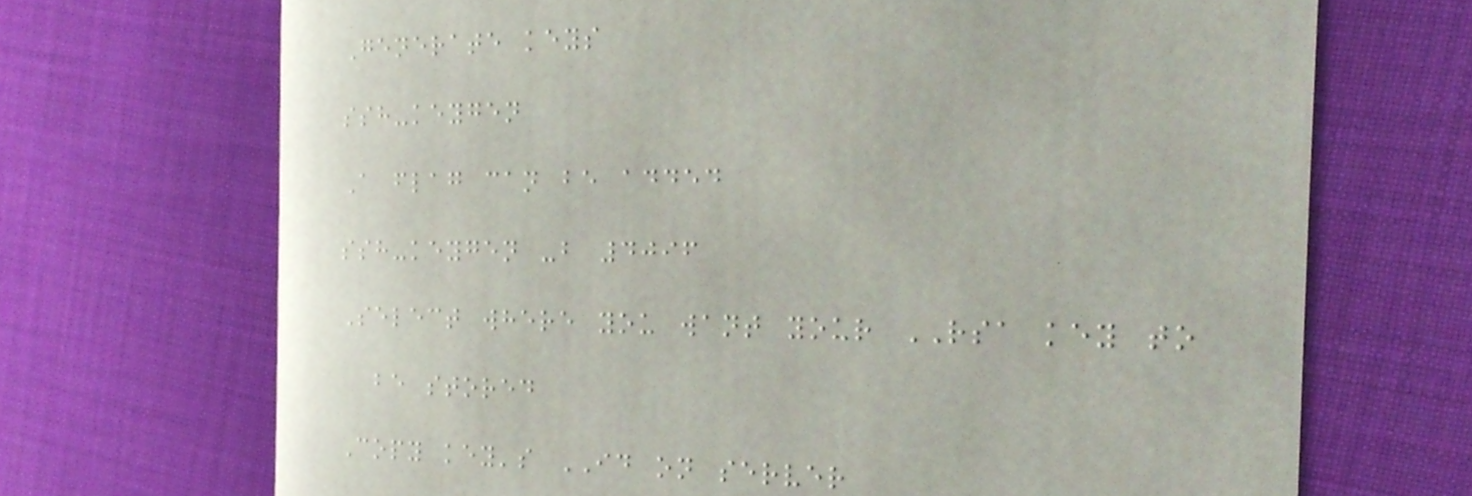Generate keys
ssh-keygen
A flag can be added
ssh-keygen -b 4096
Select where you want your RSA key to
be stored
Copy key's ID on server
